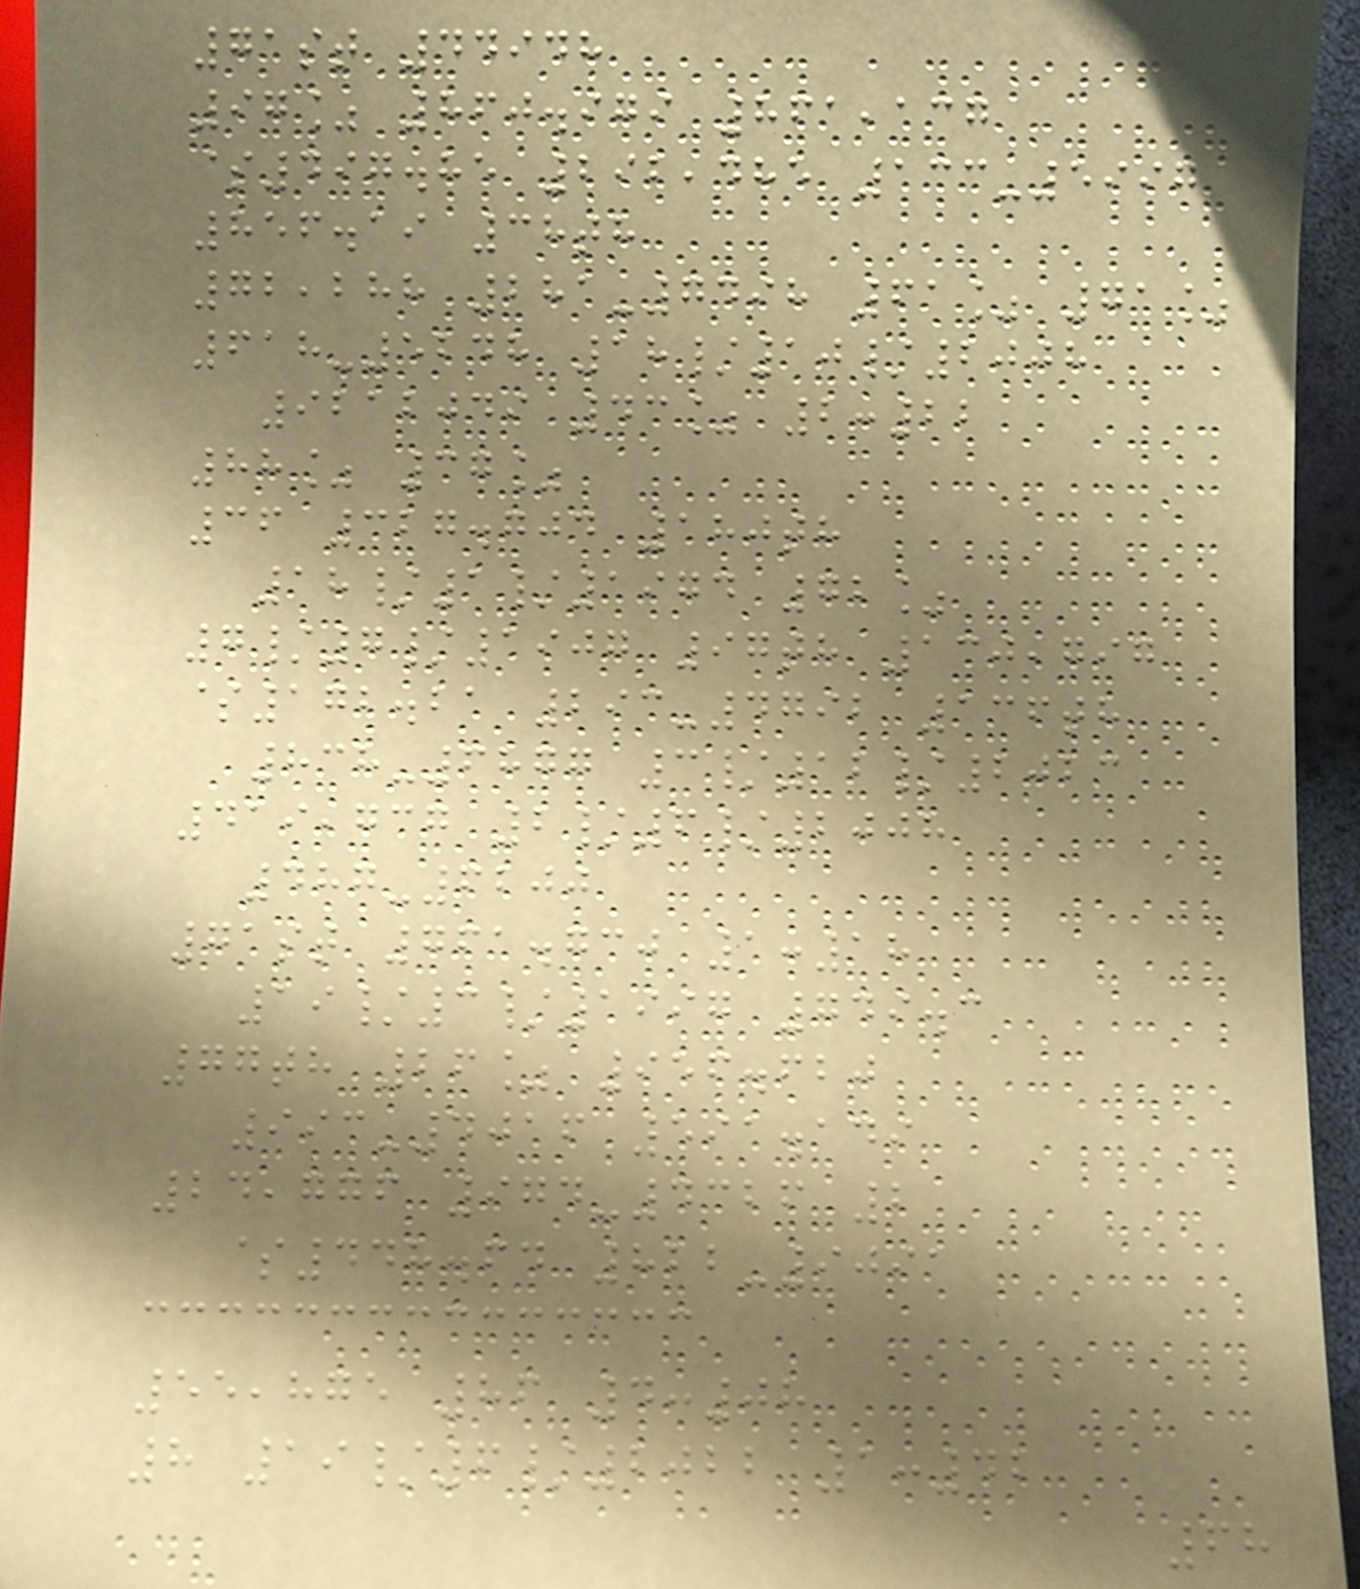71st 44948
97% 860.979 861,137
$497.85 292,485 133-5997
856.19 38th
72,288 281-7498 61% 71%
618-5248 18/10/2008
9212049 43% 2:22
88% 37%
36 327.704 180th
18/1/1974 72%
7/7/1907 97th 130,797
$172.21 293-4792 136th
838-6877 3/12/2023
419,737 2/6/2008
487-6200
71st 761.730 1:18
19/3/1997 749.3
77th 26% 956.620
993-4016 591.149
24,776 974-4326 2
$448.64 822-9091
55,875 86 4:08
8 19/6/2022 1:42
68
